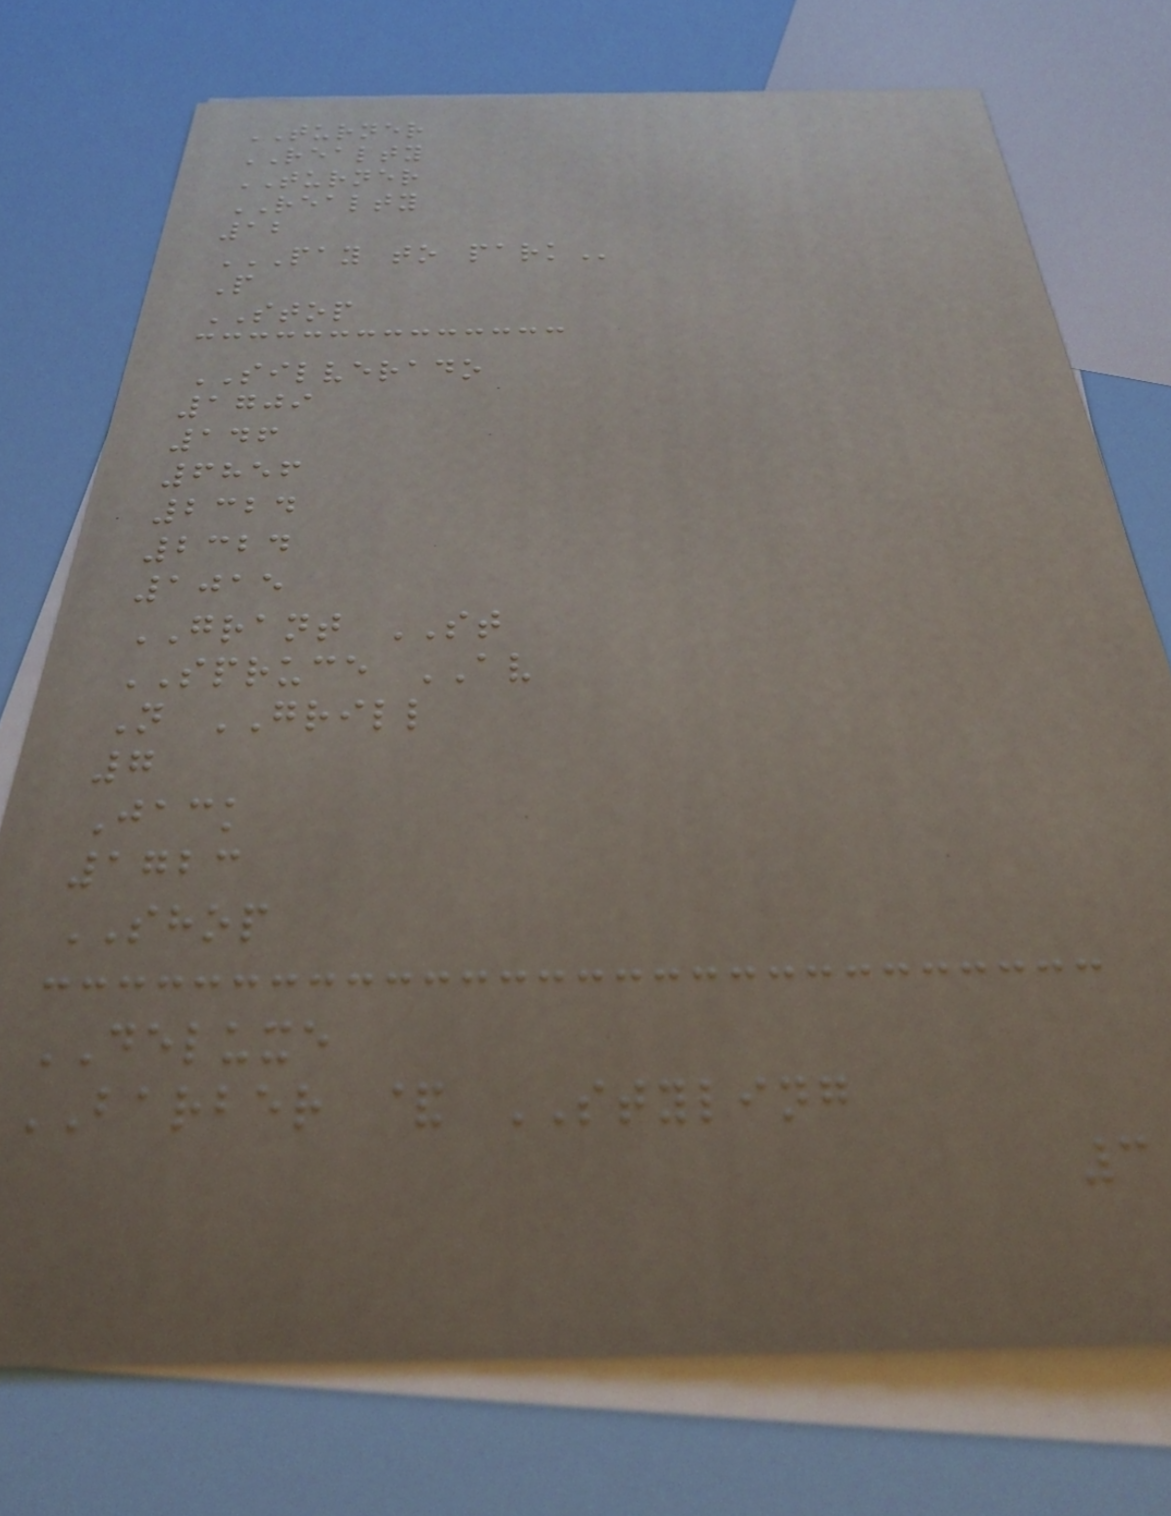TURNER
REALTY
TURNER
REALTY
12
PAY TO PARK
P
STOP
SILVERADO
1709
146
6856
2324
2324
1015
GRANT ST
SPRUCE AV
N GRILL
7
Jack
1723
SHOP
DELUXE
BARBER & STYLING
3
